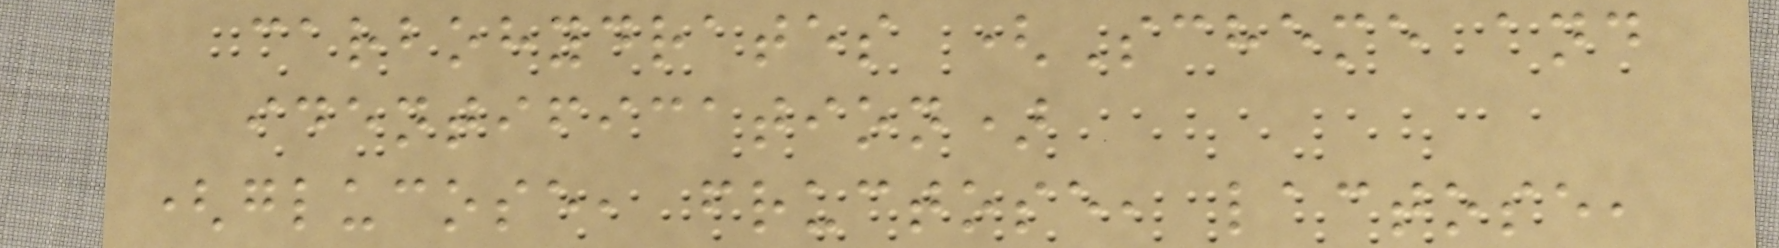carbohydrates (Scheme and
identification)
(glucose, fructose, lactose,
